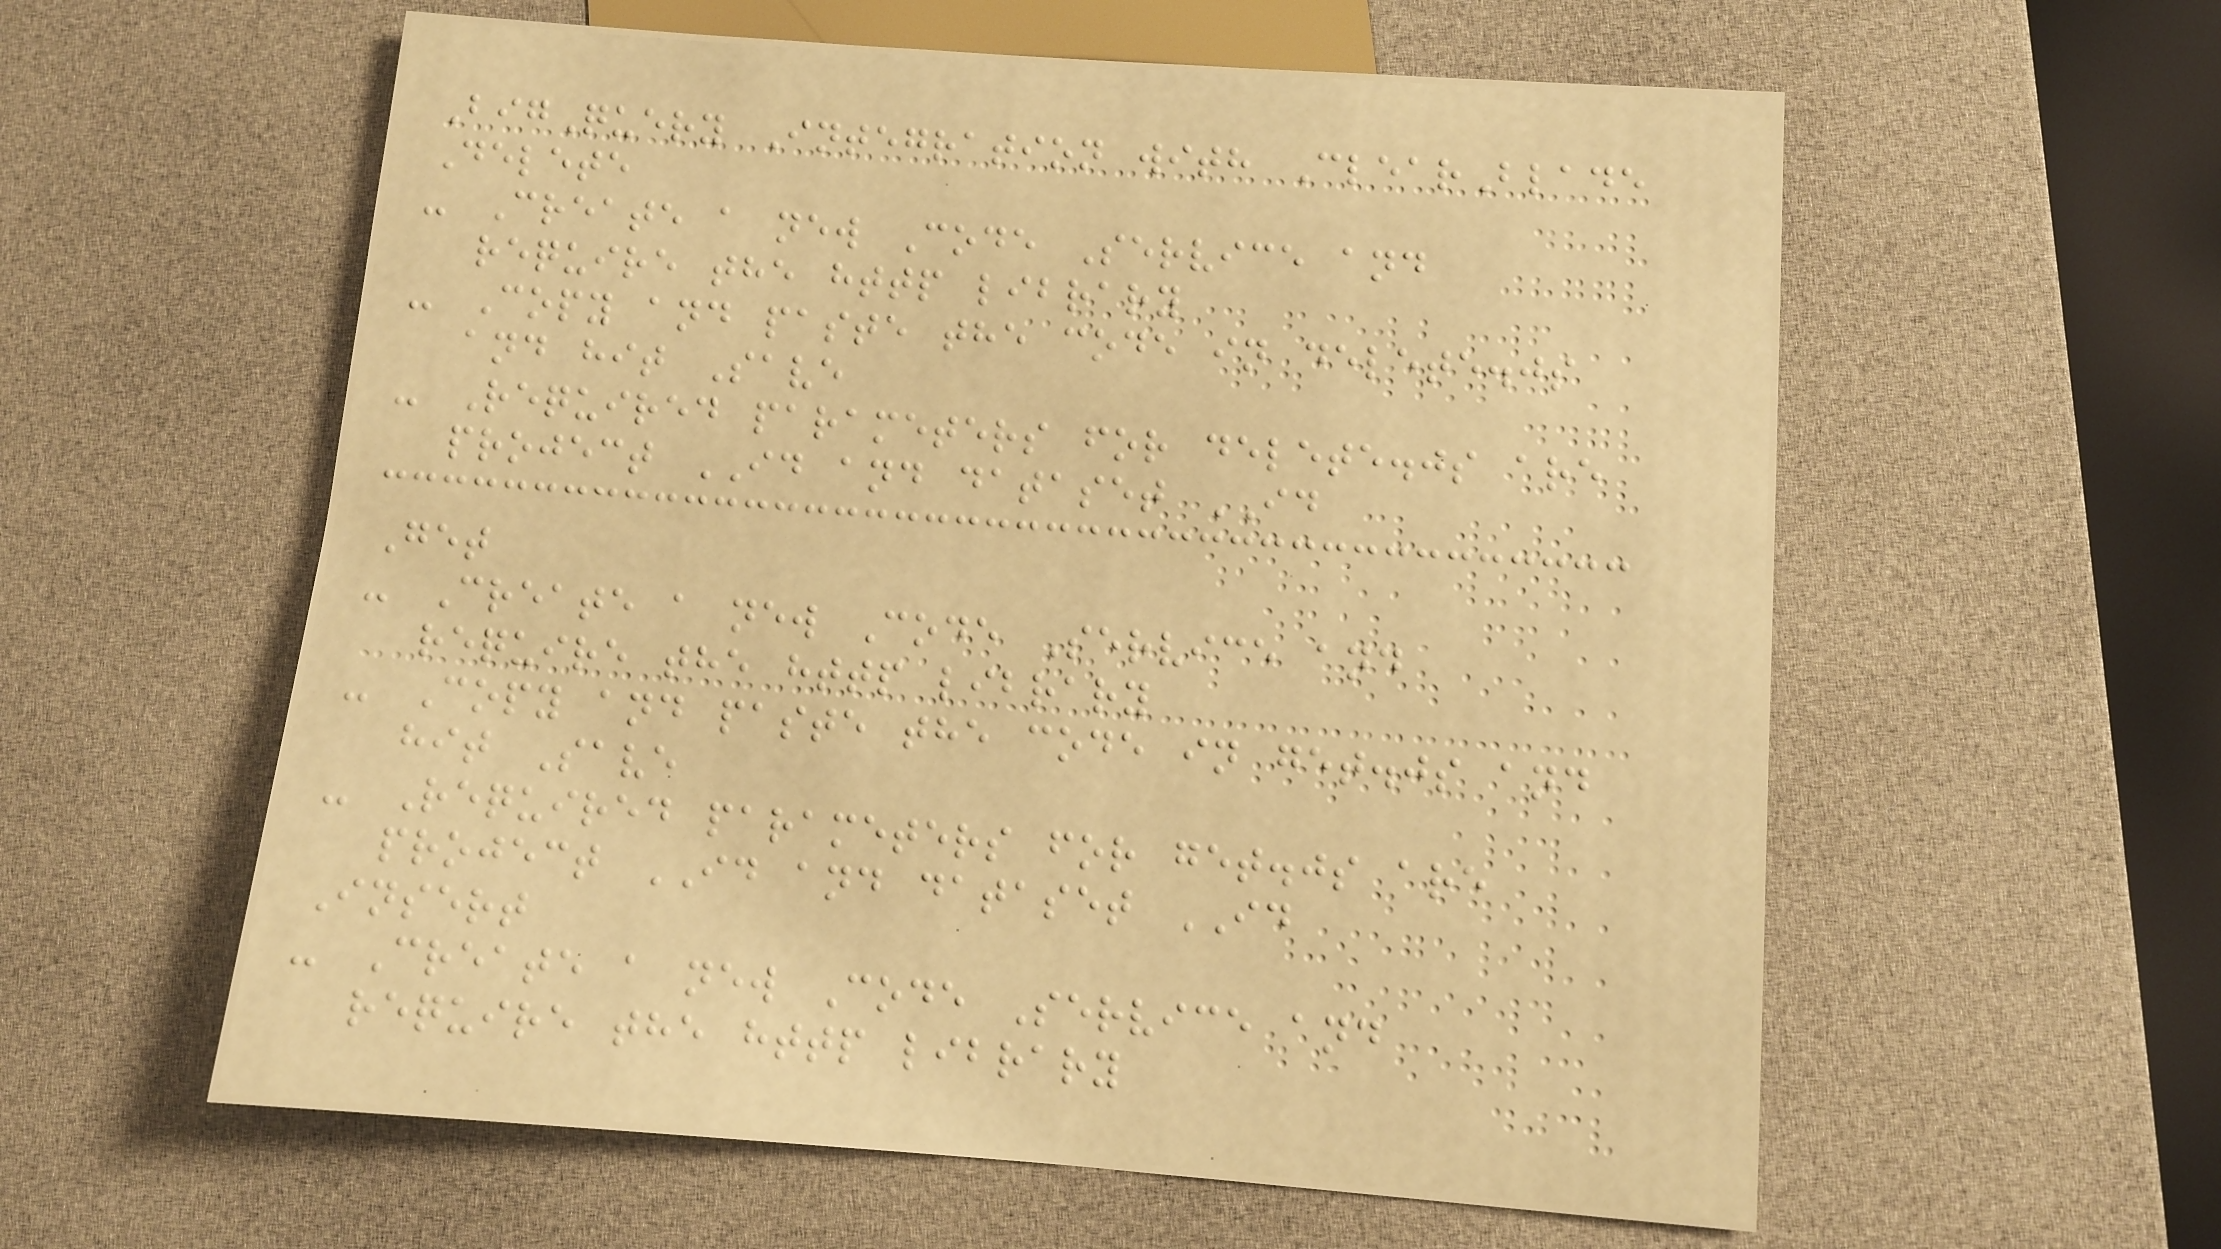BigQuery Integration with ClearBlade
Delete
- Create a new Code Service and
require the http library
- Copy and paste the code in delete.js
and hit Save
- Required parameters for delete.js are
project ID and dataset ID
Get
- Create a new Code Service and
require the http library
- Copy and paste the code in get.js and
hit Save
- Required parameters for get.js are
project ID and dataset ID
Insert
- Create a new Code Service and
require the http library
